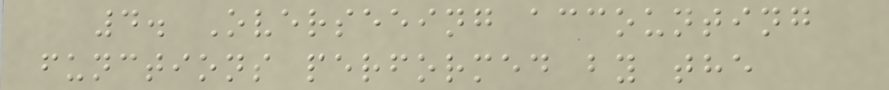4. Overseeing accounting
functions performed by the
